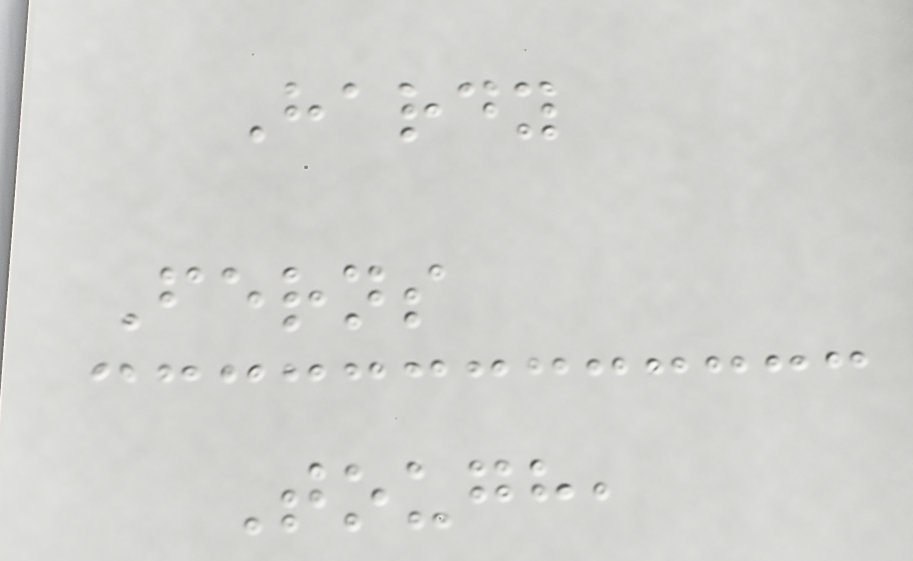Hardy
Ferns
Tough,
